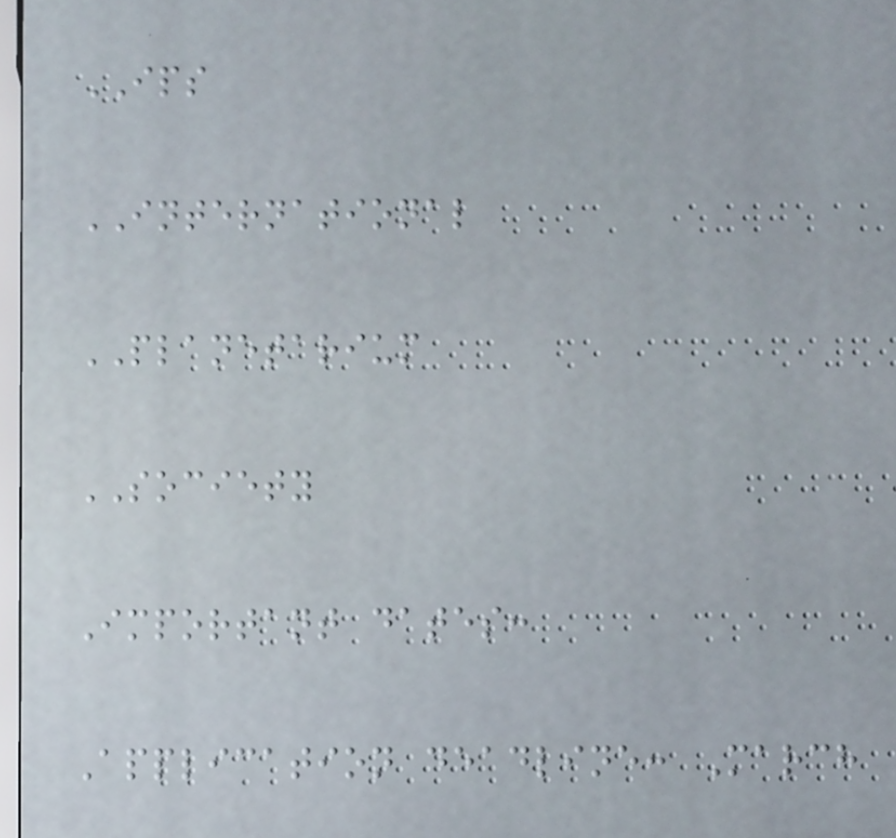IPS
INTERNATIONAL
PLANETARIUM
SOCIETY
Important dates:
Application deadline: March
